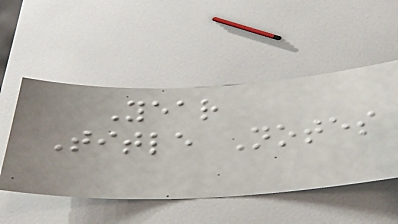Year
Title Notes
